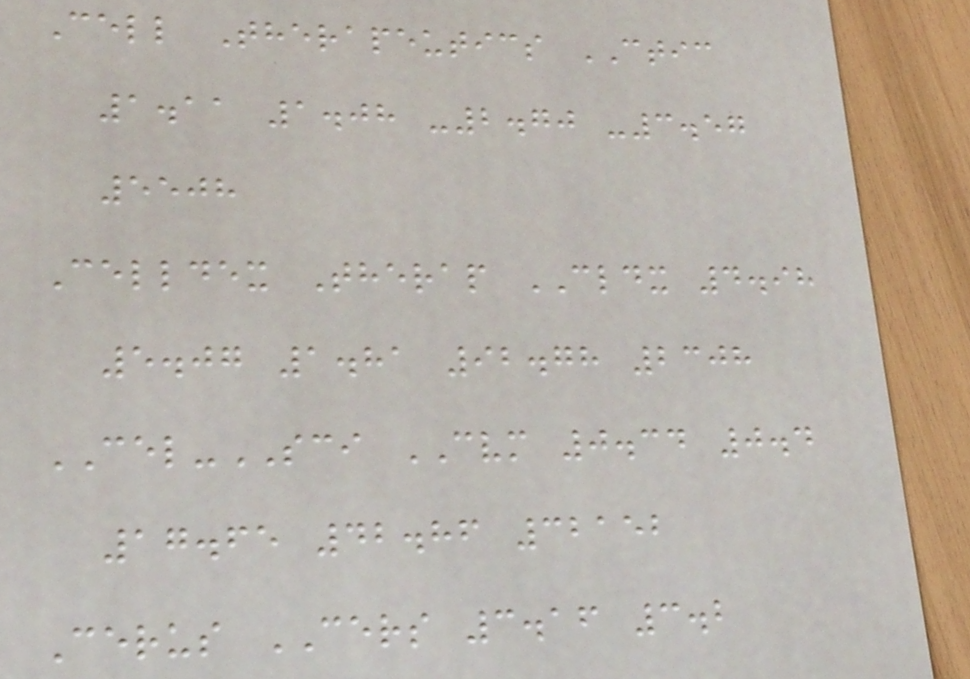Cell Therapeutics CTIC
1.11 1.08 -2.70 -3.57
5508
Celldex Therap CLDX 4.98
5.07 1.81 92.78 2308
CEL-SCI CVM 0.34 0.4
17.65 42.86 32152
Cerus CERS 3.16 3.2
